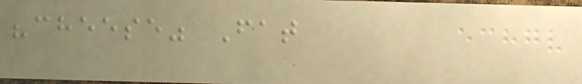"cheese" Fat
